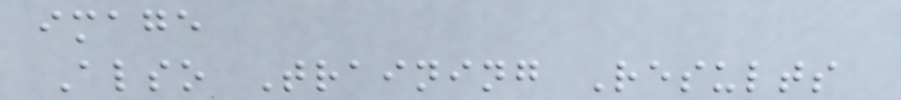image
Also Training Results
